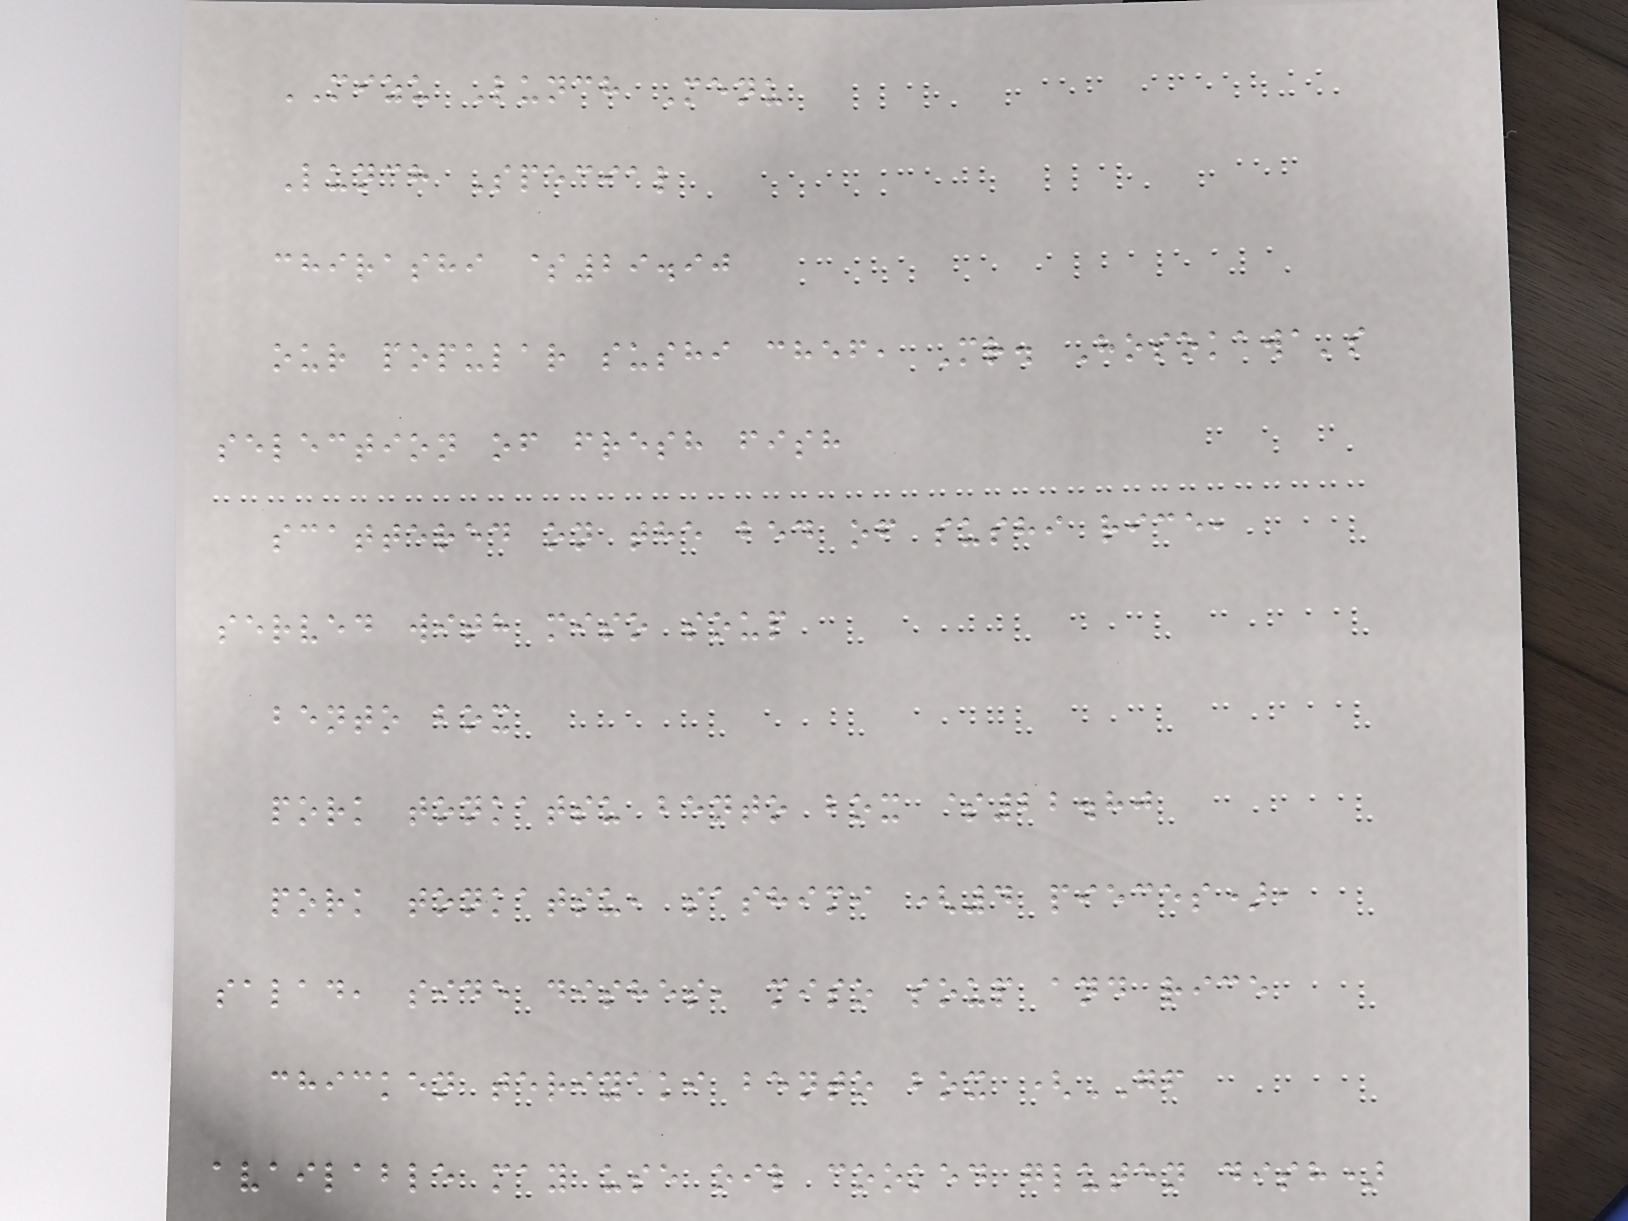MIZU Lunch Menu
Lunch Special
chirashi $29.90
our popular sushi chef, Mr. Hosokawa's
selection of fresh fish
scattered on the bed of sushi rice,
served with miso soup
bento box
pork tonkatsu bento box $22.80
pork tonkatsu, sashimi (4 pieces),
salad, side dishes, miso soup and rice
chicken teriyaki bento box (GF
available may use oil cooked gluten dish)
